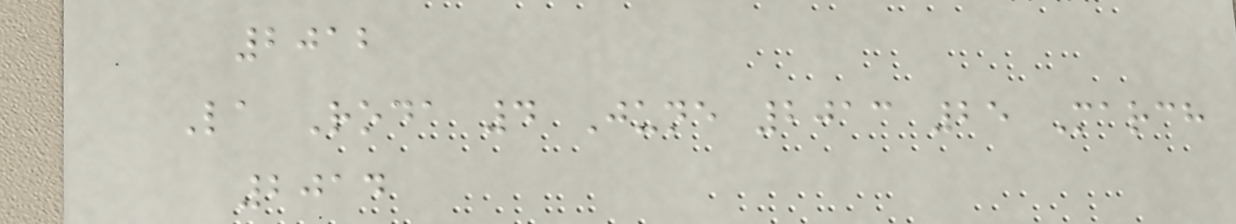2012
La Roda 4 June 2013 25 March
2014
